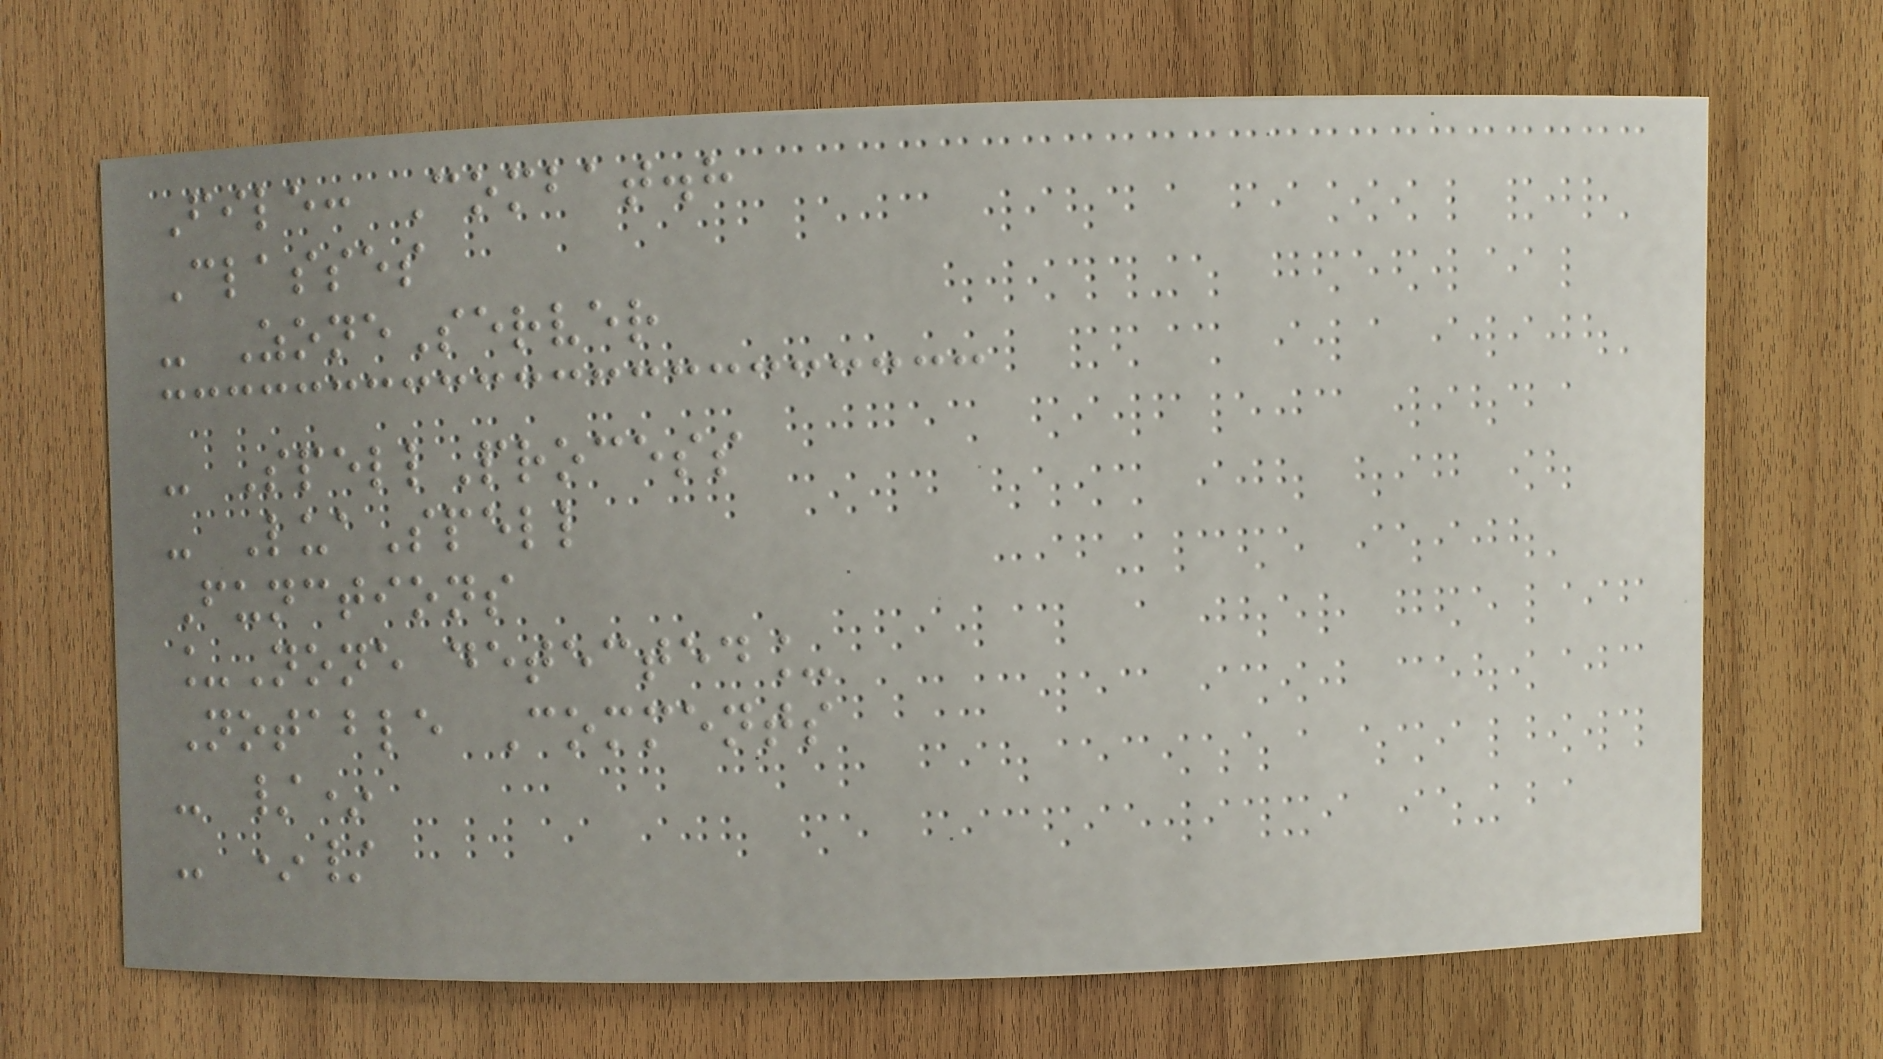File: Combat.h
Classes
- ZoneServer
- SpellProcess
- LuaSpell
Functions
_None detected_
Notable Comments
- /*
- */
